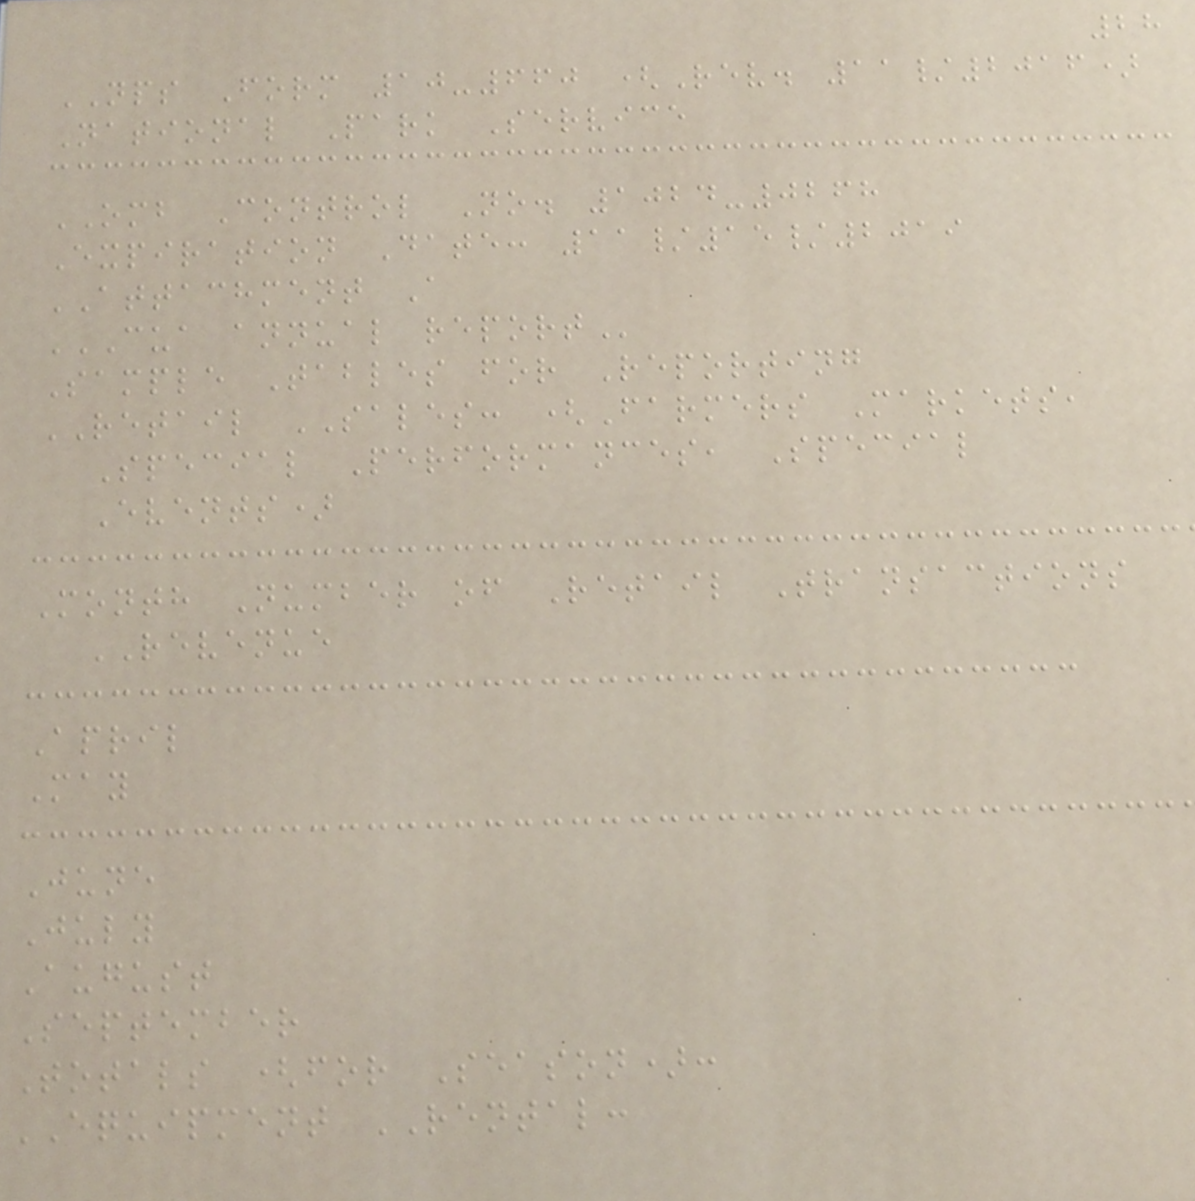28
NPS Form 10-660 (Rev. 11/2016)
National Park Service
OMB Control No. 1024-0268
Expiration Date: 11/15/2019
ATTACHMENT A
CUA ANNUAL REPORT
Sample Tables for Reporting
RETAIL SALES: (Farmers Markets,
Special Performances, Special
Events)
Month Number of Retail Transactions
REVENUE
April
May
June
July
August
September
Totals (for Season):
EQUIPMENT RENTAL:
